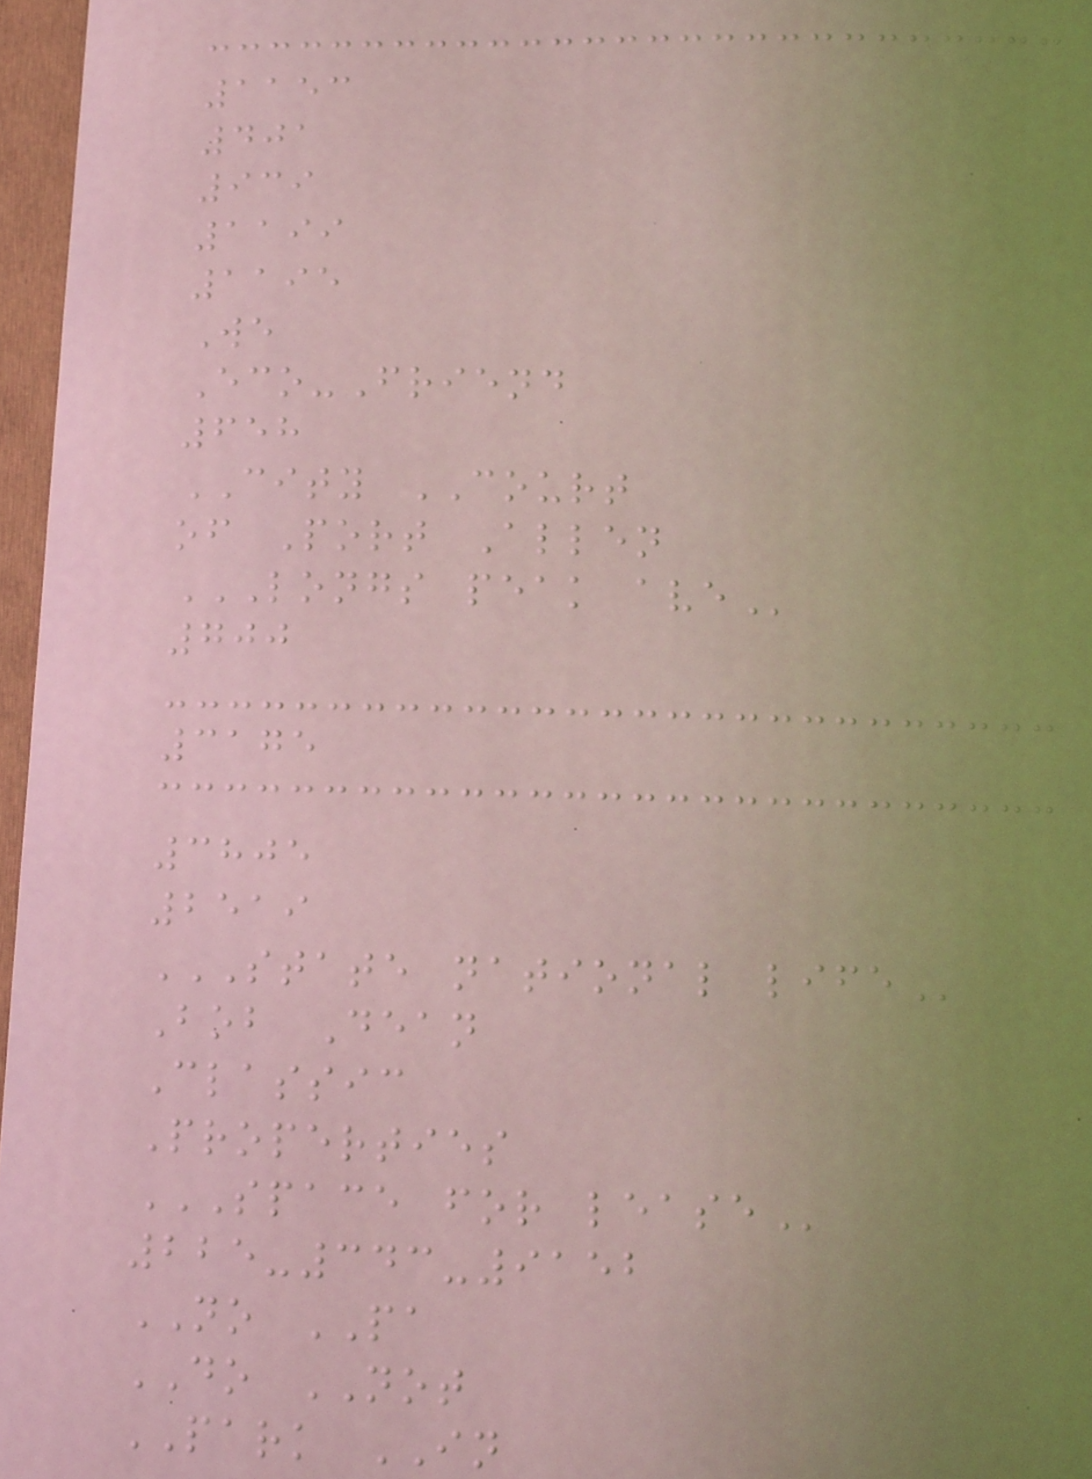1153
401
939
1199
1195
We
Eco-Friend
658
CITY COURT
of Port Allen
LONGS PEAK AVE
700
3175
3805
2519
STATE NATIONAL LIFE
Bob Dean
Classic
Properties
SPACE FOR LEASE
225-343-9152
NO PA
DO NOT
PARK IN
